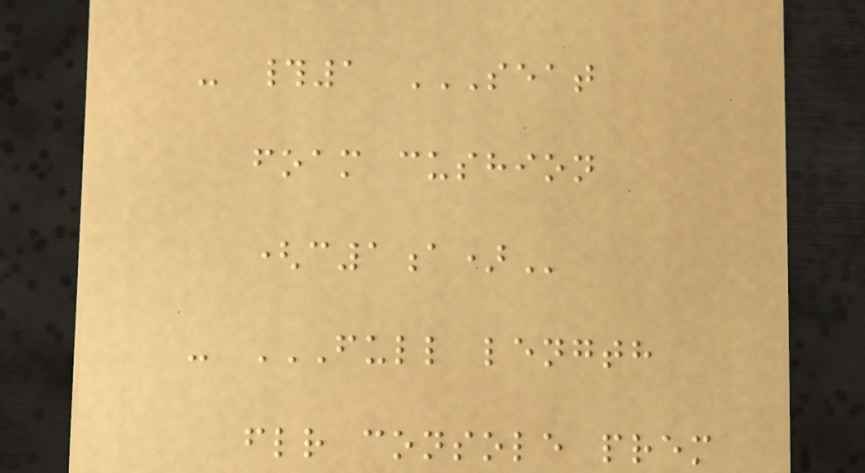- #1 SEAT
FOAM CUSHION
(C1A)
- FULL LENGTH
FLR CONSOLE PREM
